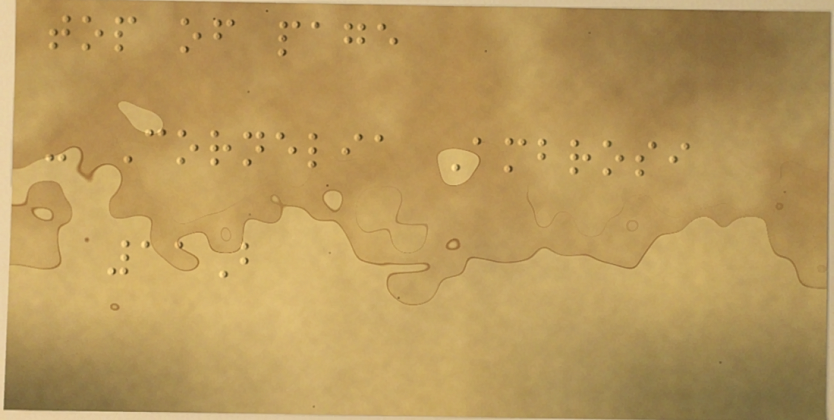top of page
- Cornelia Ambrosi
11B
